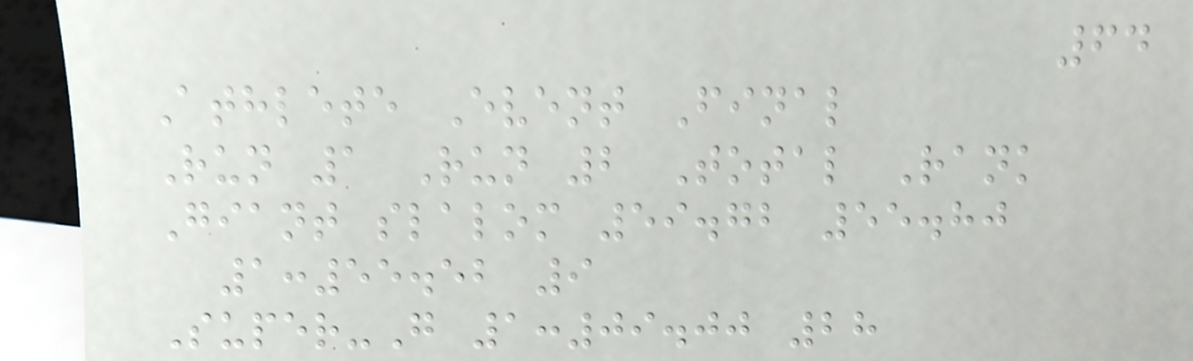64
Athlete Event Final
Run 1 Run 2 Total Rank
Giant slalom 59.72 55.80
1:55.52 9
Super-G 1:09.00 28
